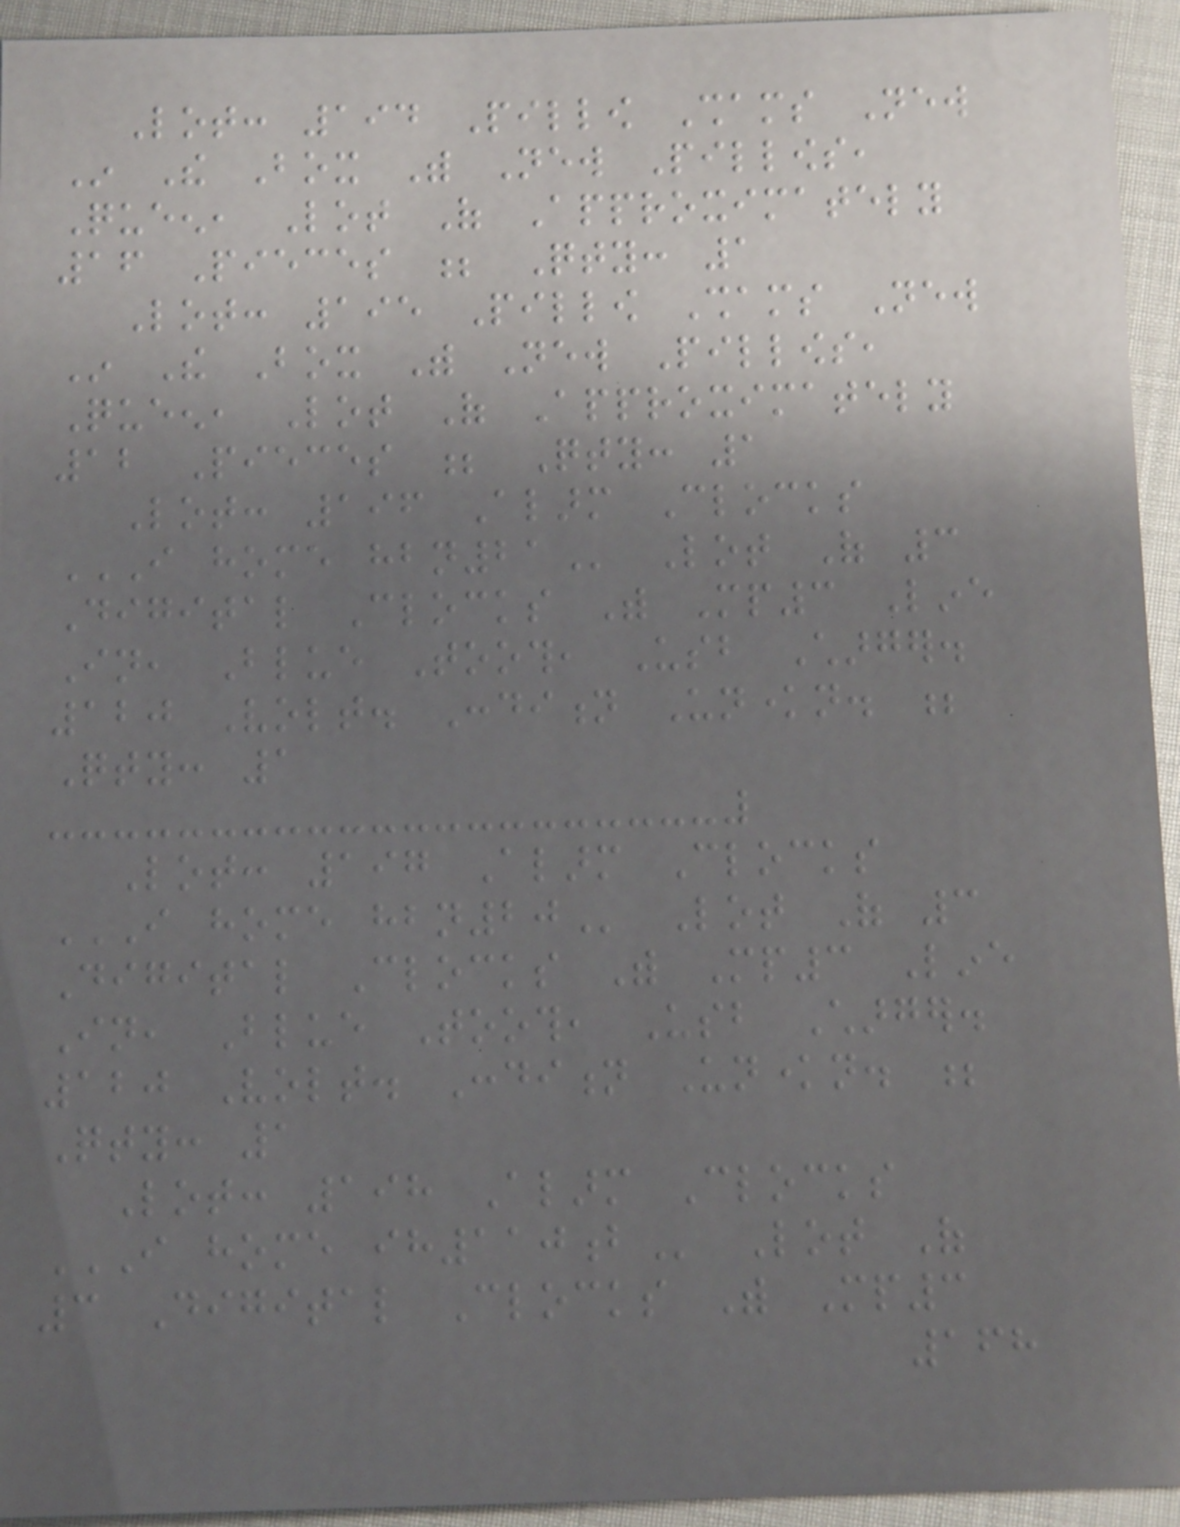Lot: 194 Pillow Shams New
In The Box With New Pillows,
Queen, Lot Of Approximately
16 Pieces ; Qty: 1
Lot: 195 Pillow Shams New
In The Box With New Pillows,
Queen, Lot Of Approximately
12 Pieces ; Qty: 1
Lot: 196 Alarm Clocks
I HOME HBN21 Lot Of 3
Digital Clocks With Mp3 Line
In, Blue Tooth, Usb Charger.
120 Volt. Condition Unknown. ;
Qty: 1
Lot: 197 Alarm Clocks
I HOME HBN20 Lot Of 3
Digital Clocks With Mp3 Line
In, Blue Tooth, Usb Charger.
120 Volt. Condition Unknown. ;
Qty: 1
Lot: 198 Alarm Clocks
I HOME IH110B Lot Of
3 Digital Clocks With Mp3
168
